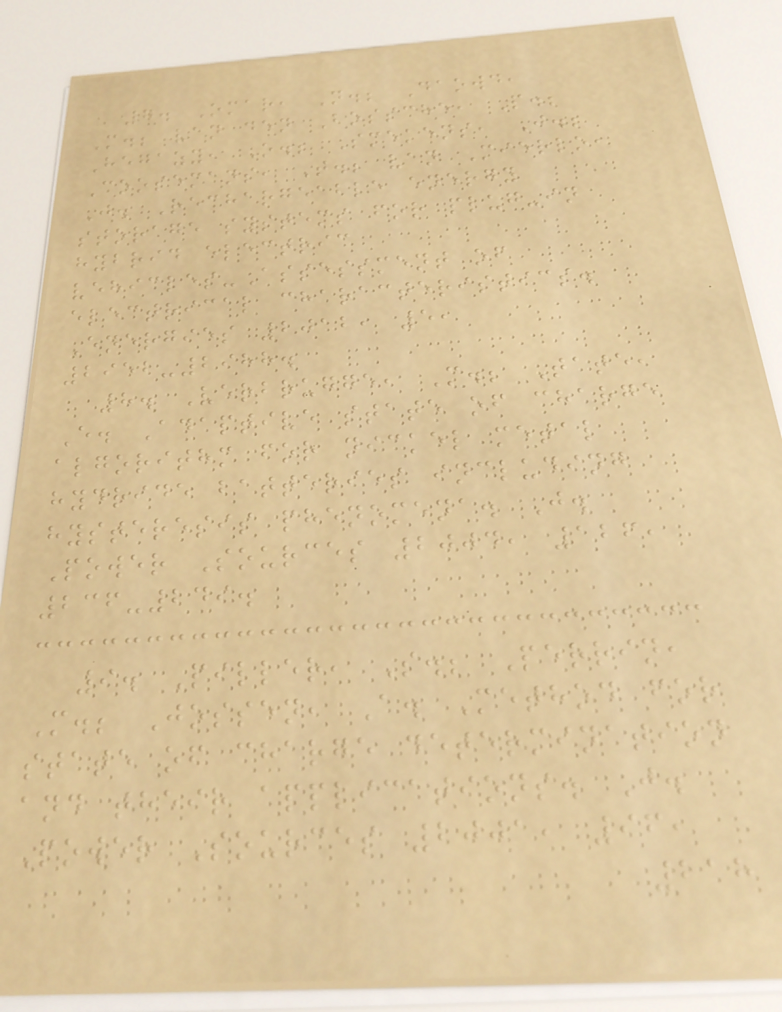7. Omar, N.; Daowd,
M.; van den Bossche, P.;
Hegazy, O.; Smekens, J.;
Coosemans, T.; van Mierlo,
J. Rechargeable energy
storage systems for plug-in
hybrid electric
vehicles-Assessment of
electrical characteristics.
Energies 2012, 5,
2952-2988.
8. Verbrugge, M.; Tate,
E. Adaptive state of charge
algorithm for nickel metal
hydride batteries including
hysteresis phenomena. J.
Power Sources 2004, 126,
236-249.
9. Piller, S.; Perrin,
M.; Jossen, A. Method for
state of charge determination
and their applications. J.
Power Sources 2001, 96,
218
